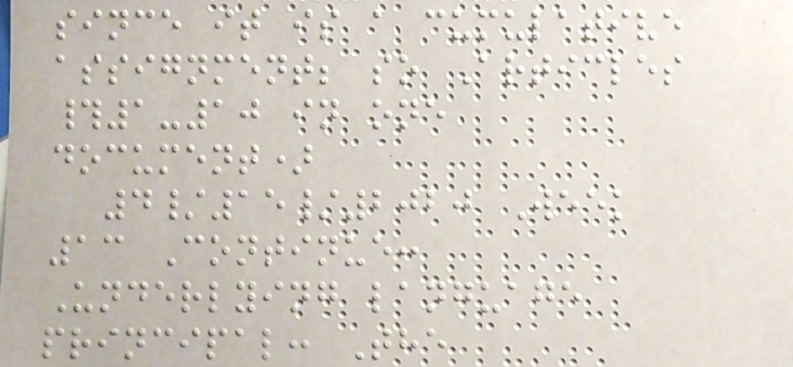since it is a cumulative
assignment; so Articles
#1-10 in one
document)
4/15/2020 Week
13 Continue:
Underlying language
principal: The
